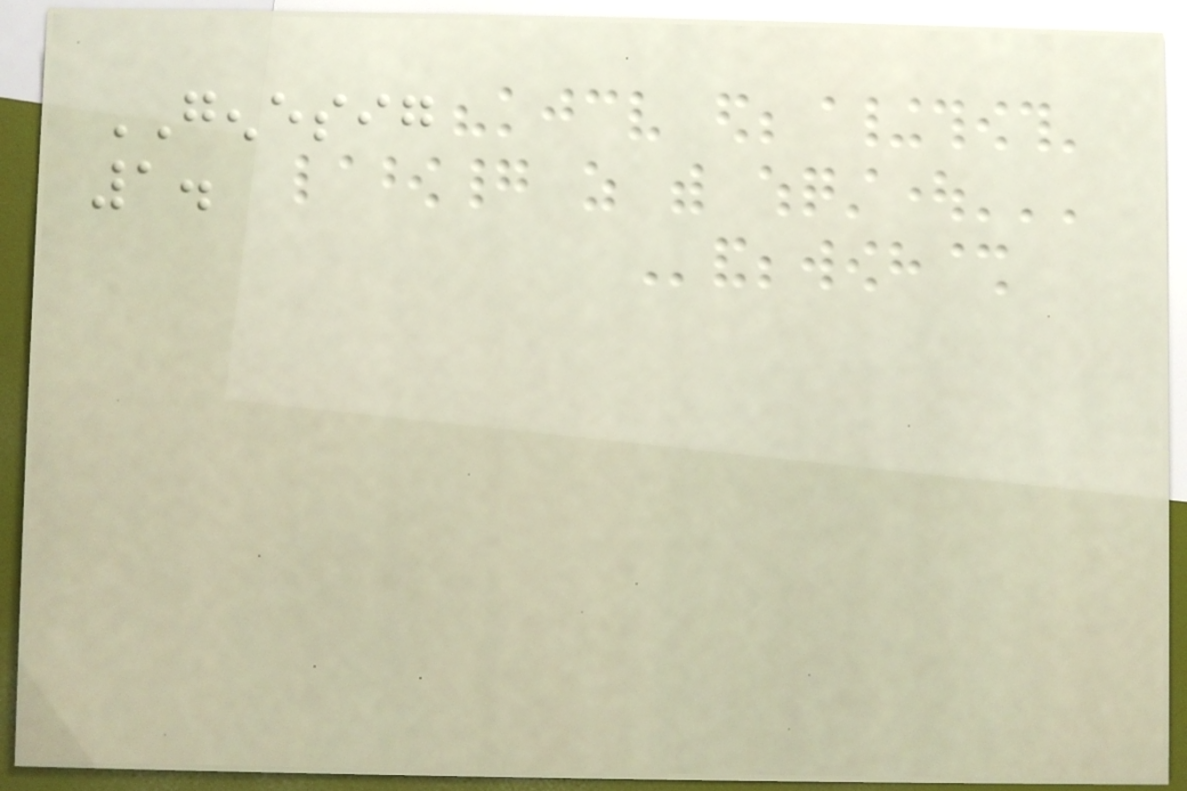GENESIG
1.
